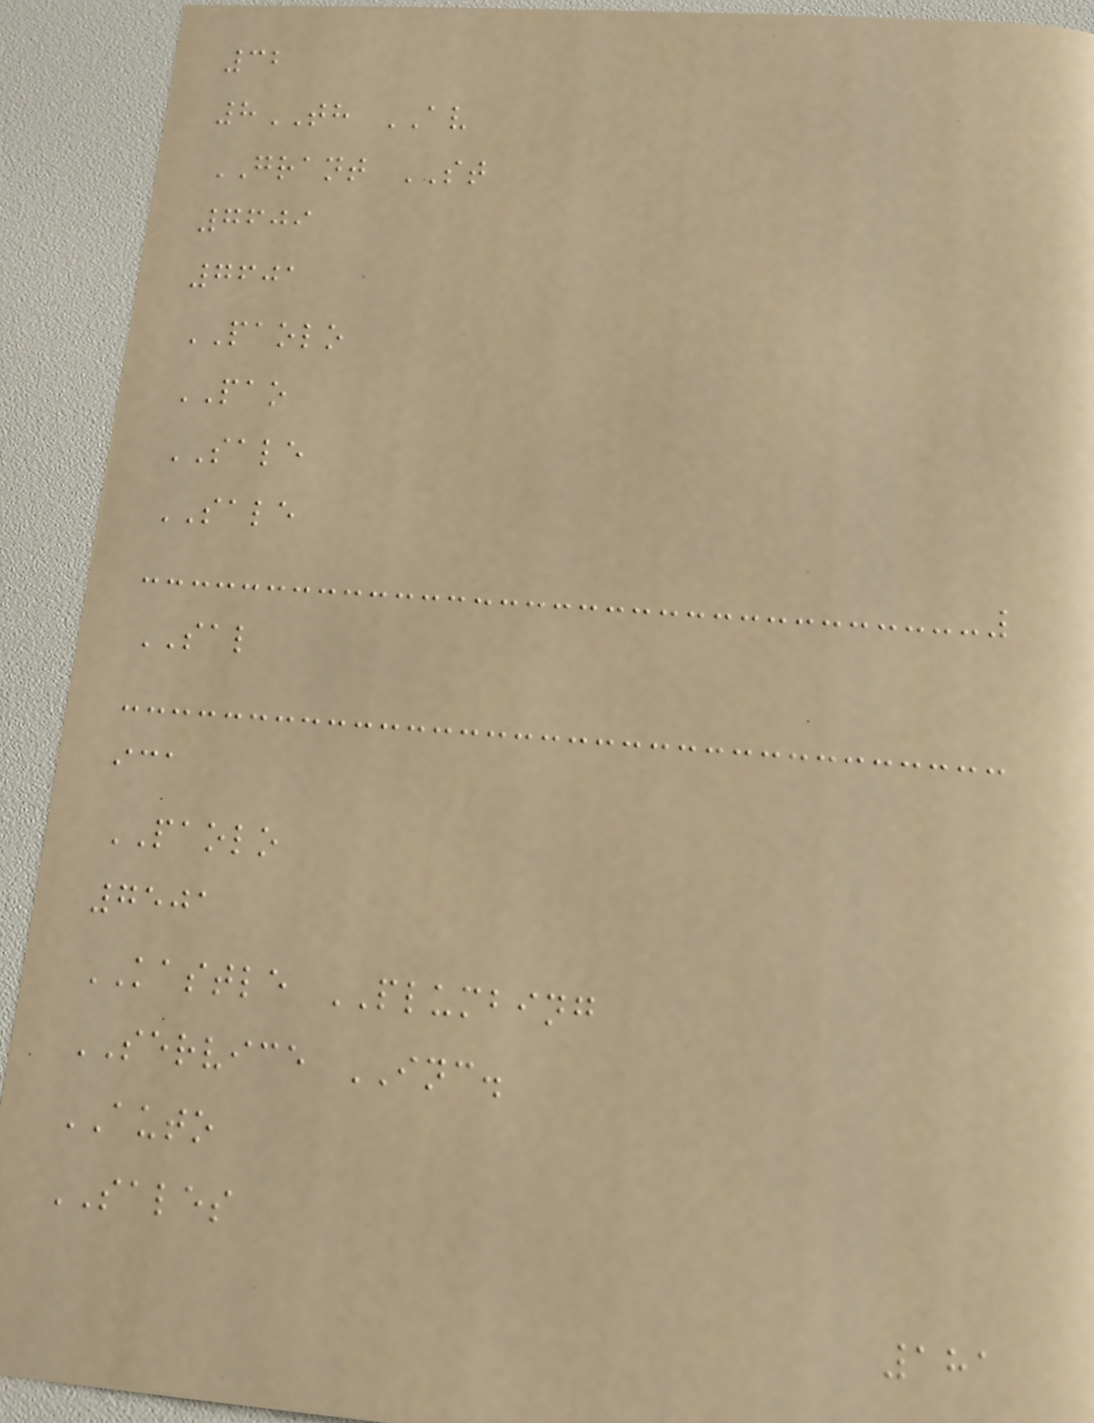32
8TH AV
GRANT ST
7609
7601
PAOLO
PAO
SALE
SALE
SAL
ica
PAOLO
7501
KASTLE PLUMBING
SERVICE INC.
AUTO
SALES
181
